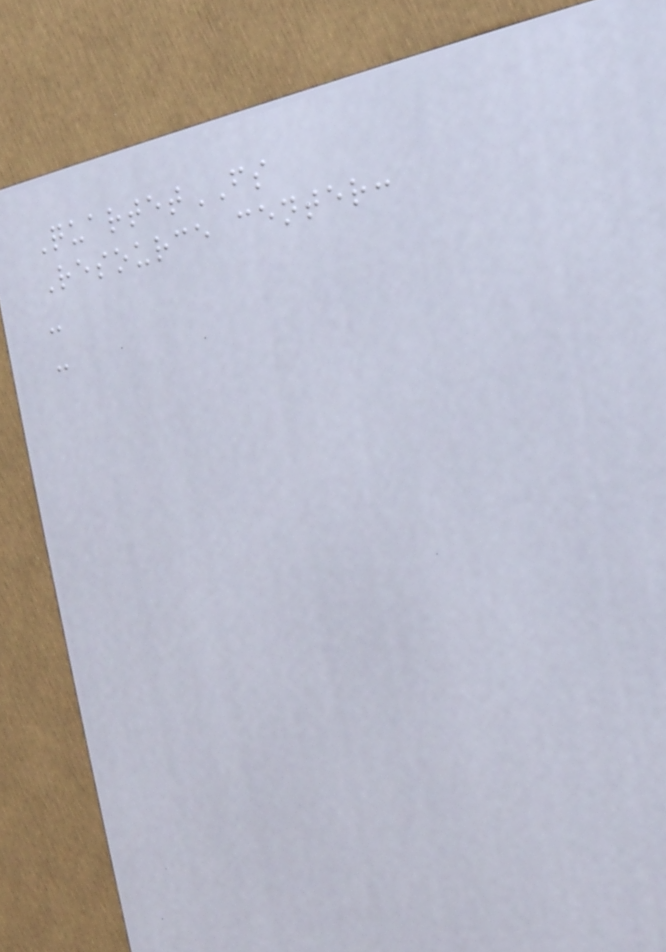QuartetFS
Resource center:
-
-
